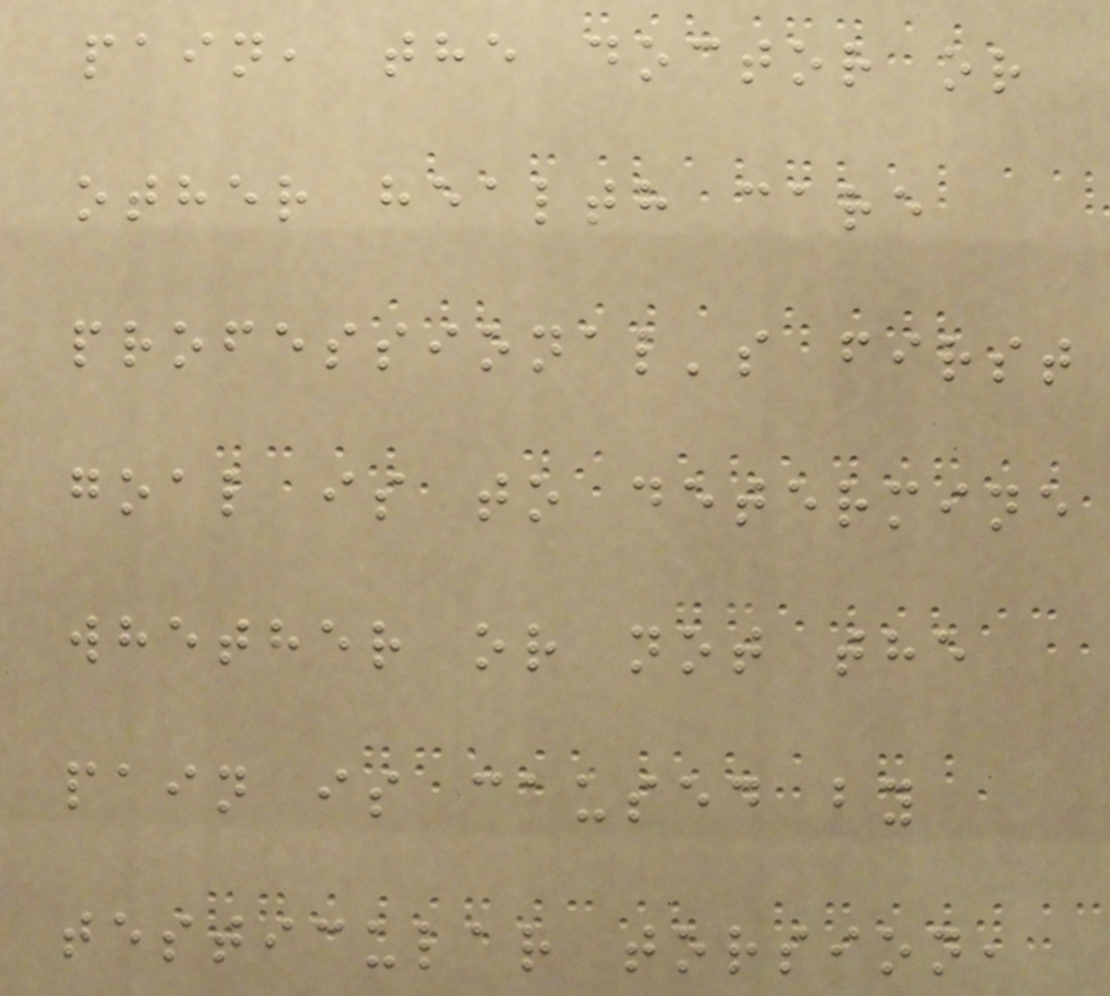pain, the doctor or
other health care
professional's first
goal is to determine
whether or not the
pain is caused by
testicular torsion,
